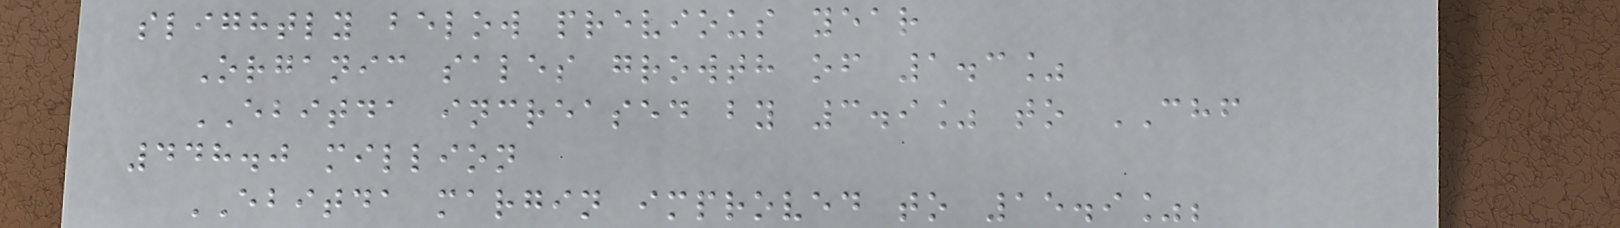slightly below previous year
Organic sales growth of 1.3%
EBITDA increased by 3.9% to CHF
448.0 million
EBITDA margin improved to 15.9%;
